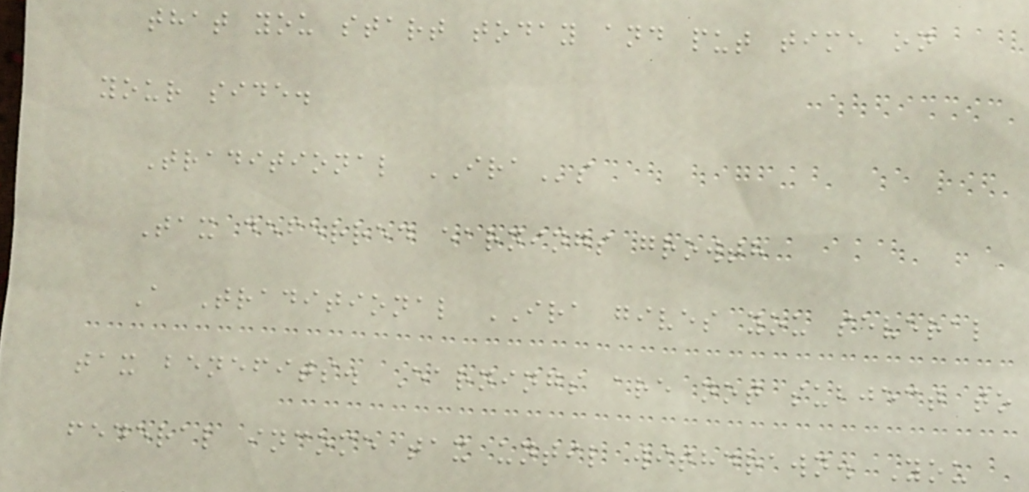that you start today and put time on
your side.
Traditional IRAs
Tax deferred earnings growth
A Traditional IRA gives you several
tax benefits. Earnings are not subject to
federal income tax until withdrawn. You
